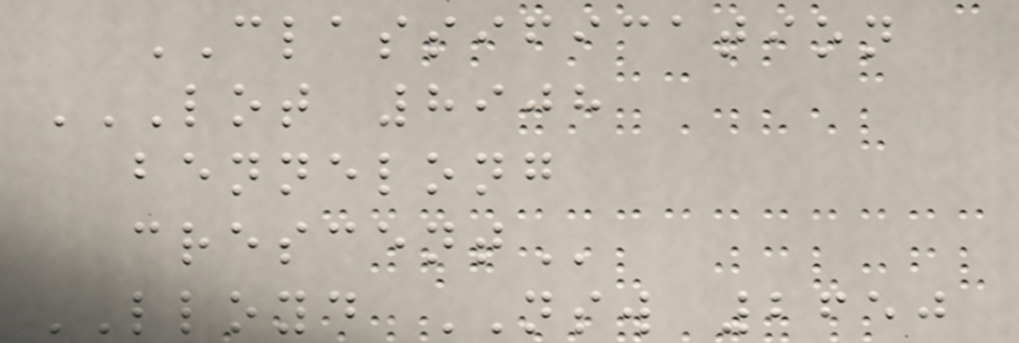CLASSIFICATION
LOT 8908
BENNELONG
CRESCENT
LLOYD NSW 2650
